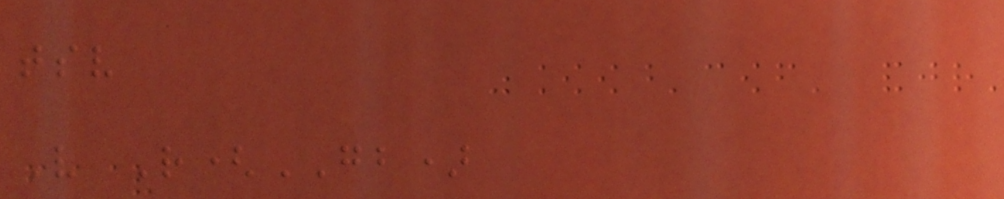tsv
V R(GB)
